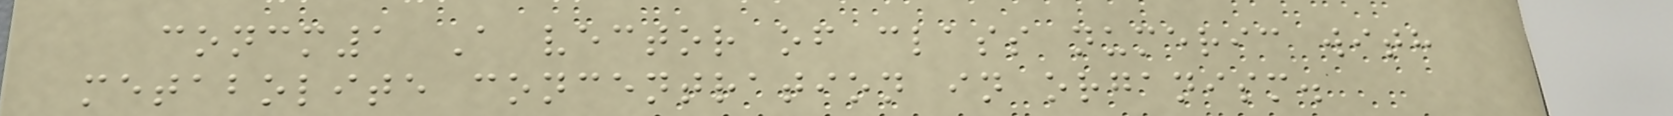concm1 A vector of class numeric with
metabolite concentration in organism.
